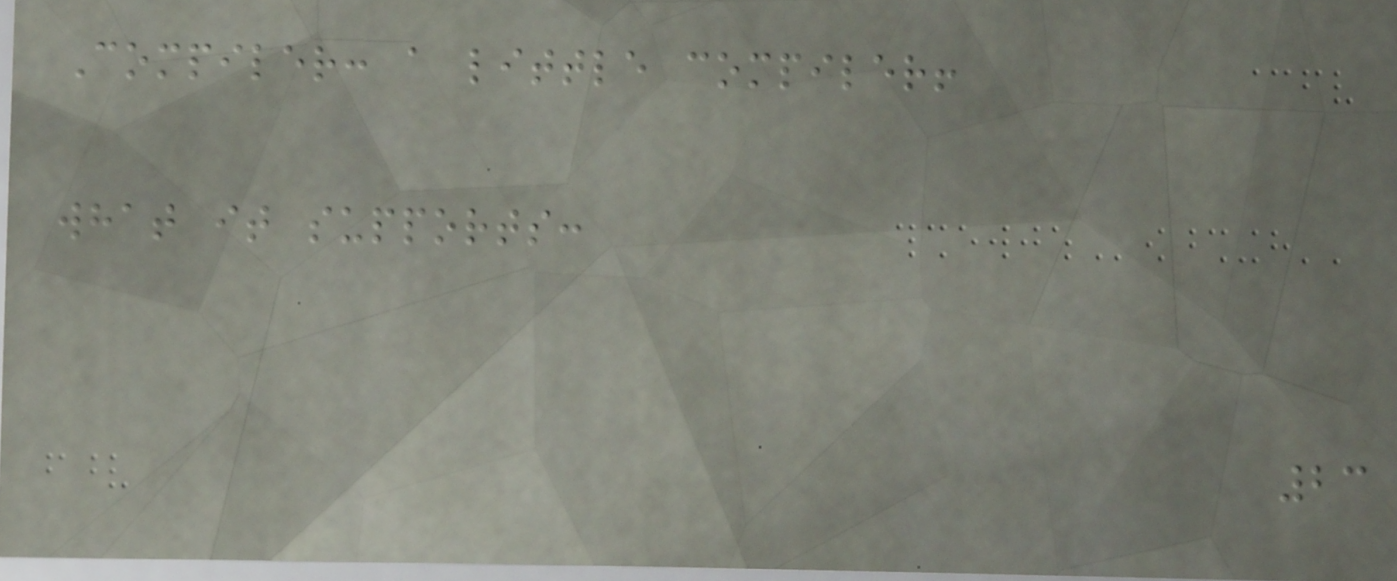Compiler: a little compiler!
what it supports:
23
